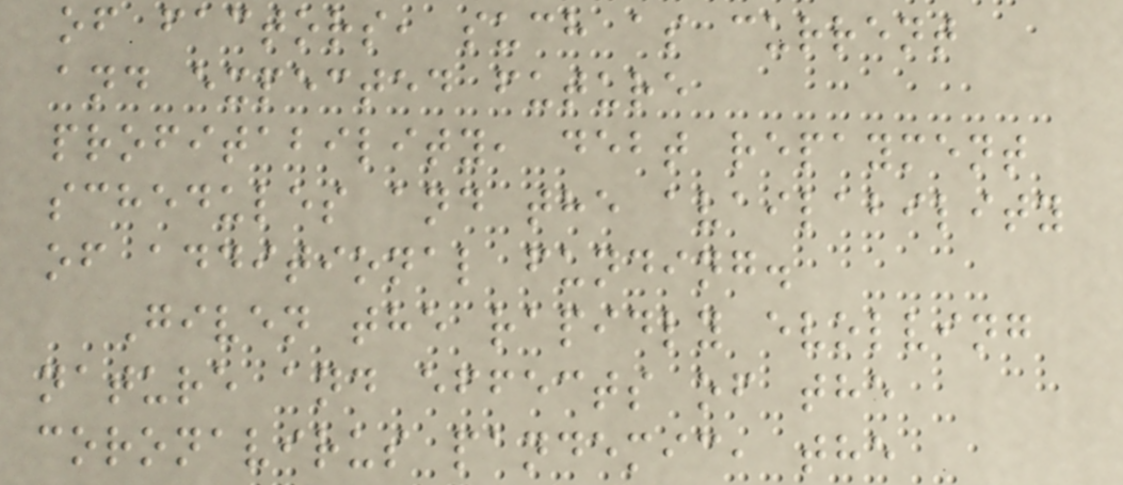of factors, such as current
and expected future
profitability, debt repayment
schedules and the availability
of additional funding.
Given the rapidly evolving
nature and effects of the
coronavirus pandemic, the
